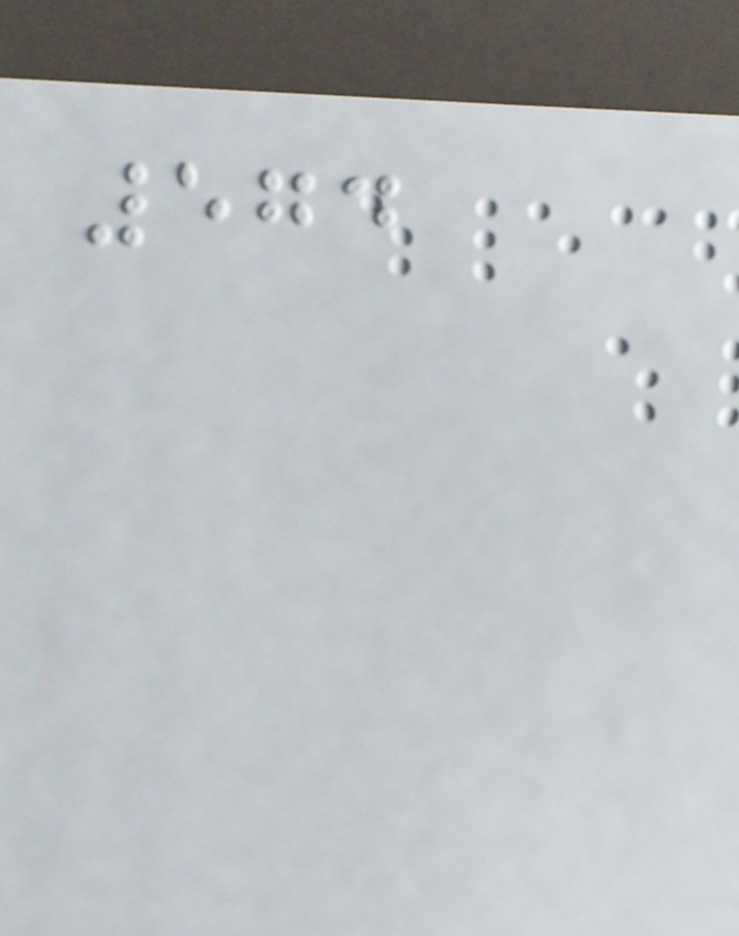574
